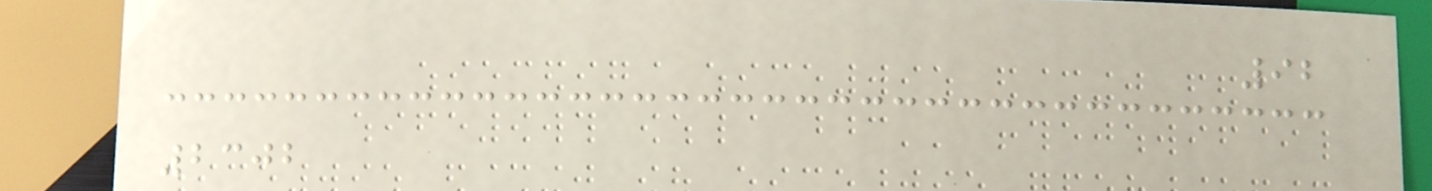92
2302
